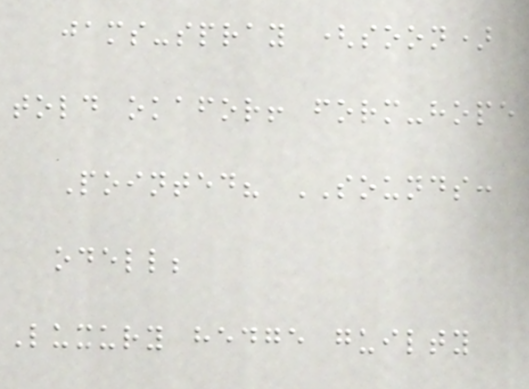jams-spray (soon)
told okafor! form-hope
Pointed? SOUNDS:
odell;
Luxury hedge guilty
